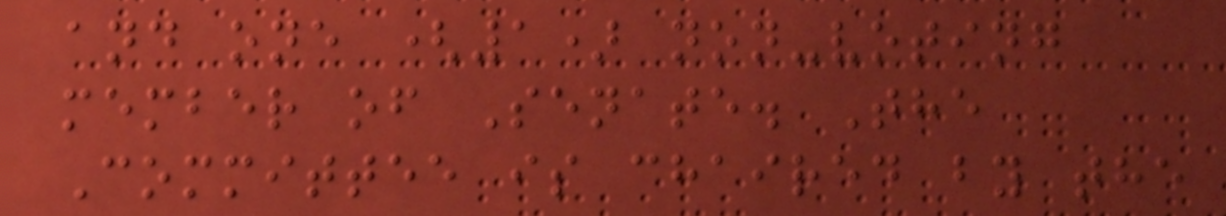and one (1) non-voting
member of Senate. The
Committee is chaired by the
